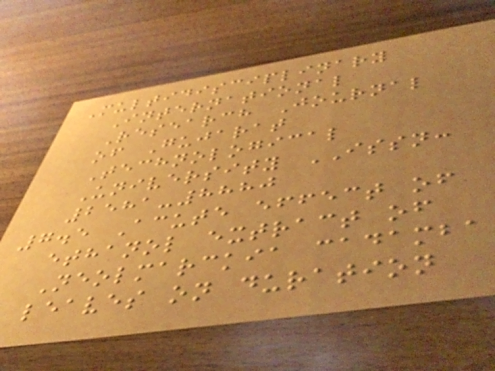Multidisciplinary
International
Research Journal
of Gujarat
Technological
University ISSN:
2581-8880
7.5 Acute effect of
ethanol extract of
Neolmarckia cadamba
leaves on duration
